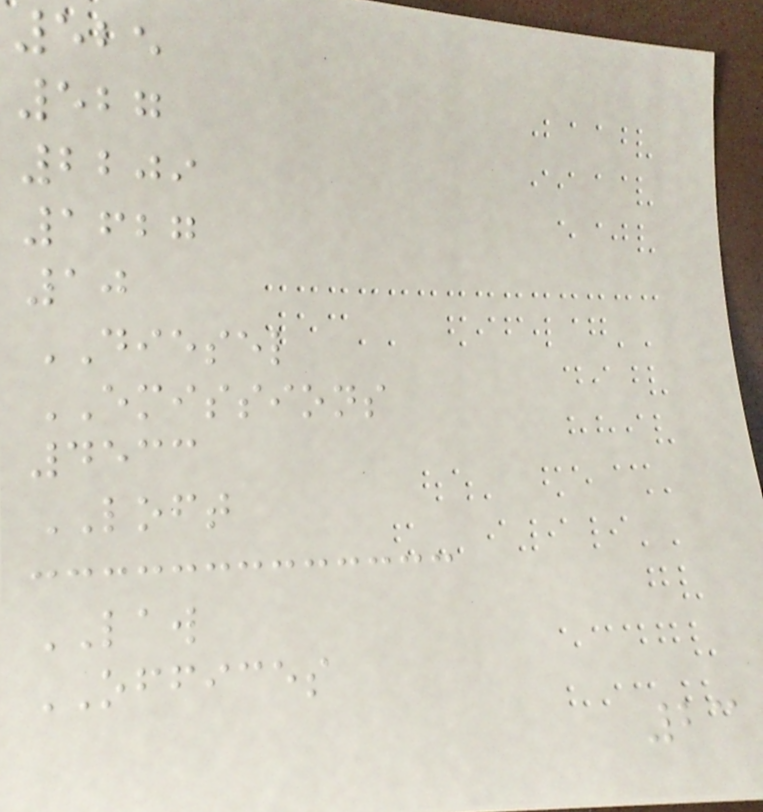525
527
2209
1627
10
DIESEL
EMISSIONS
4533
LOFT
LAW
OFFICES
23
